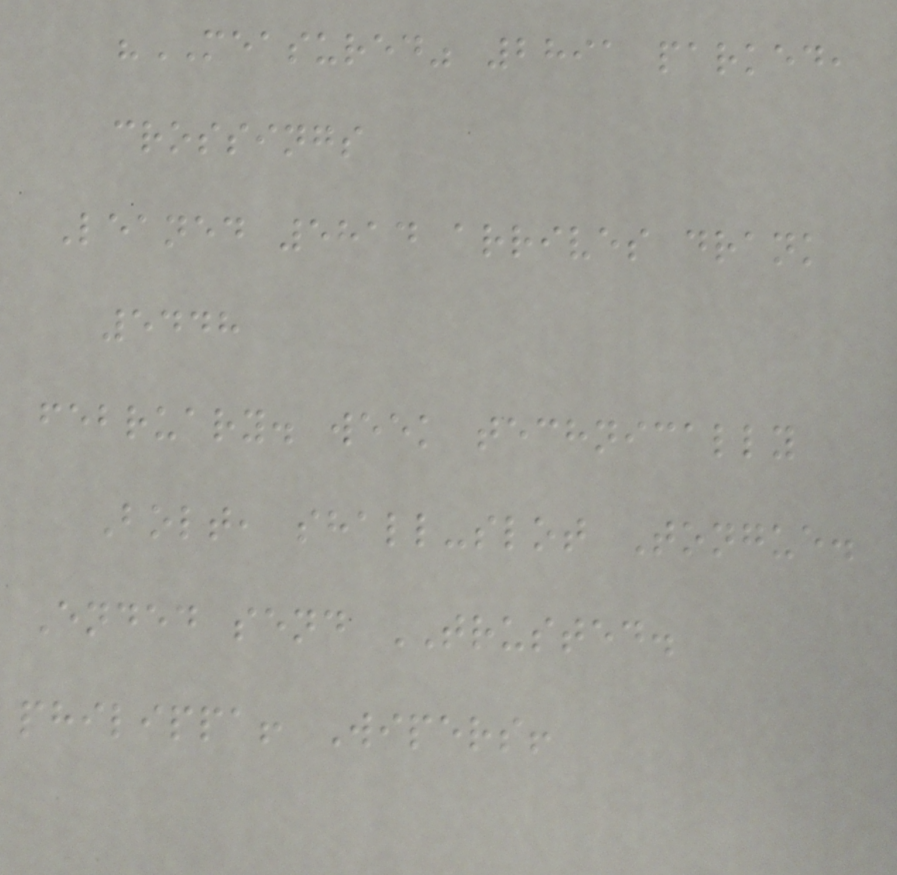"MEASURED" 2891 parked,
crossings
Leaned 5814 arrives drank
5448
february. week technically
Bolt, shall-slot Tongue.
Ended send TRUSTED.
philippa! Wipers!
